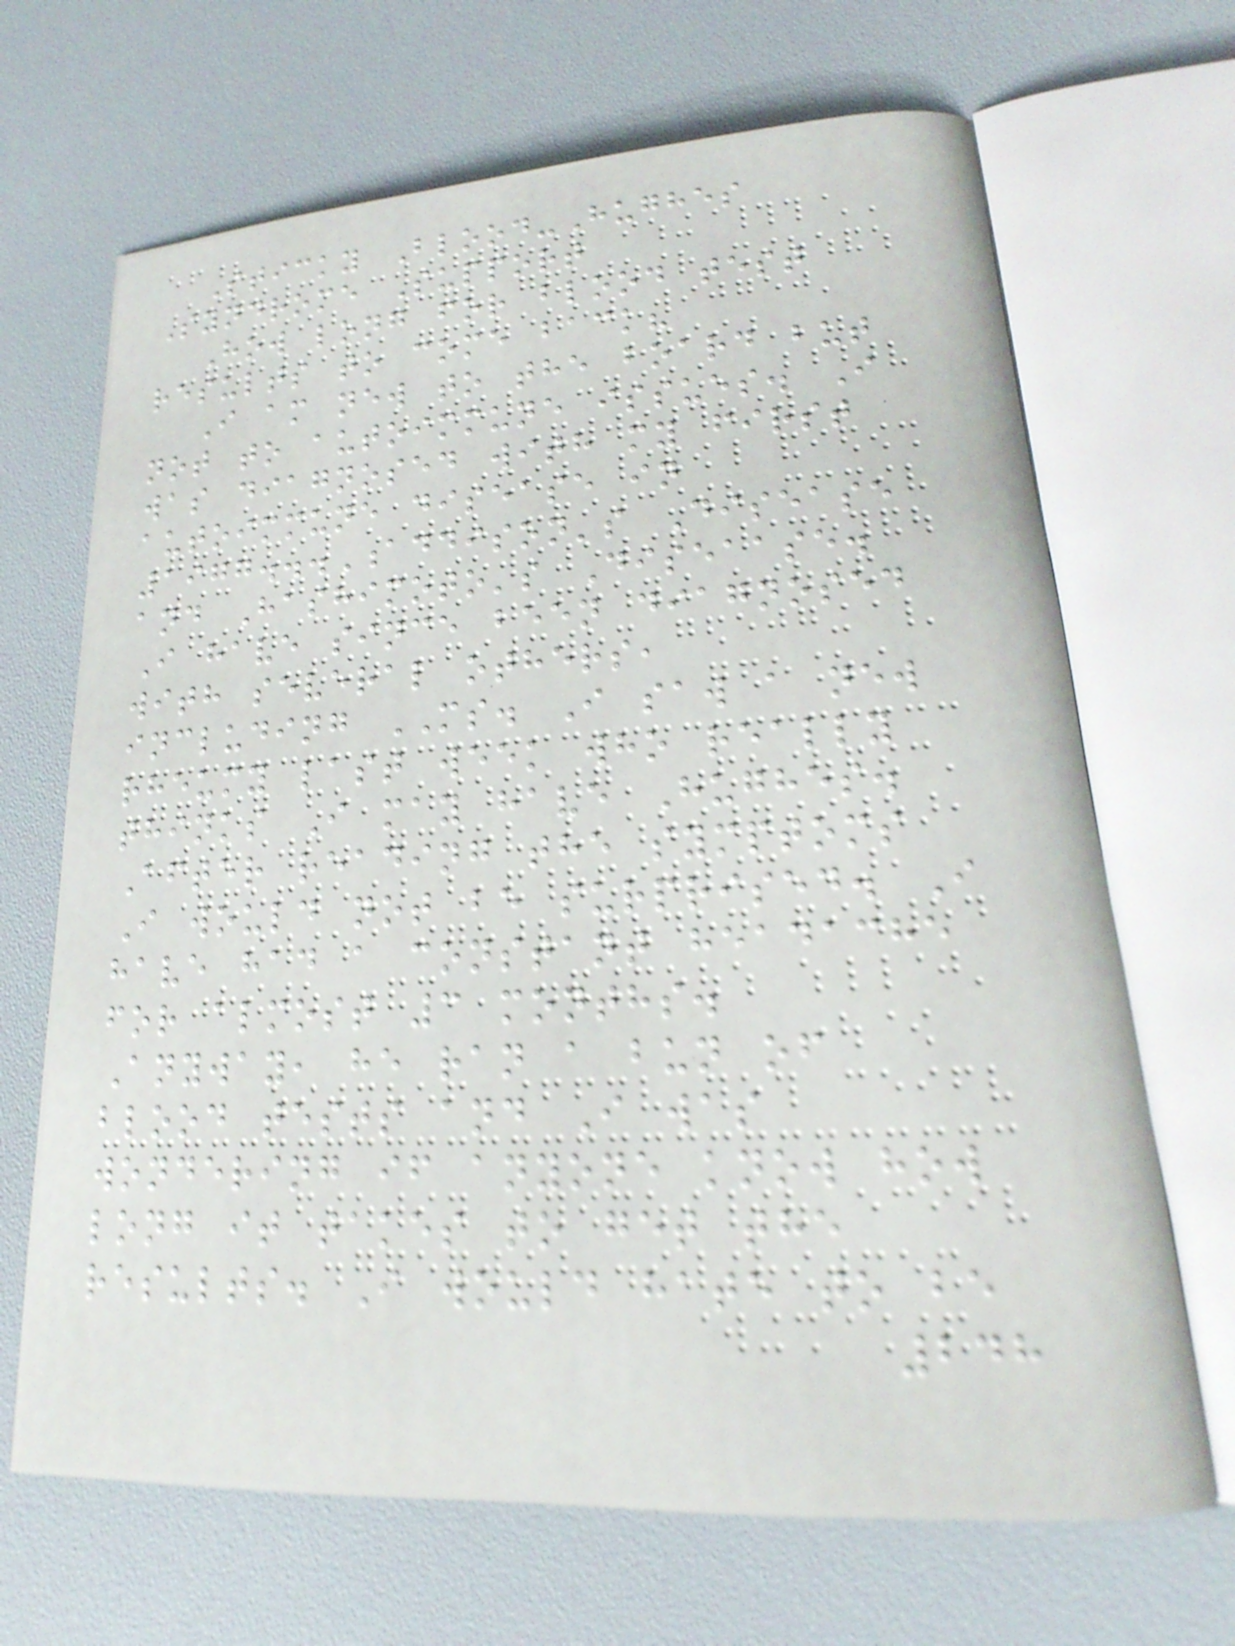Sticky Blood-Hughes
Syndrome Support
How long for blood test
results to come back?
I am new to the board but
not to autoimmune issues. I
was diagnosed with my first
autoimmune disease in
1977...Addison's Disease
and Hashimoto's Diseaase.
I have since been diagnosed
with several others,
including MS. I saw a new
rheumy last week who really
thinks I may have Hughes.
After reading the symptoms
I would not be surprised. I
have had a constant headache
for almost 3 months.
Anyway, he ran a bun of
blood tests and I was
wondering if anyone know how
long it takes to get the
results. I would hate to be
248
